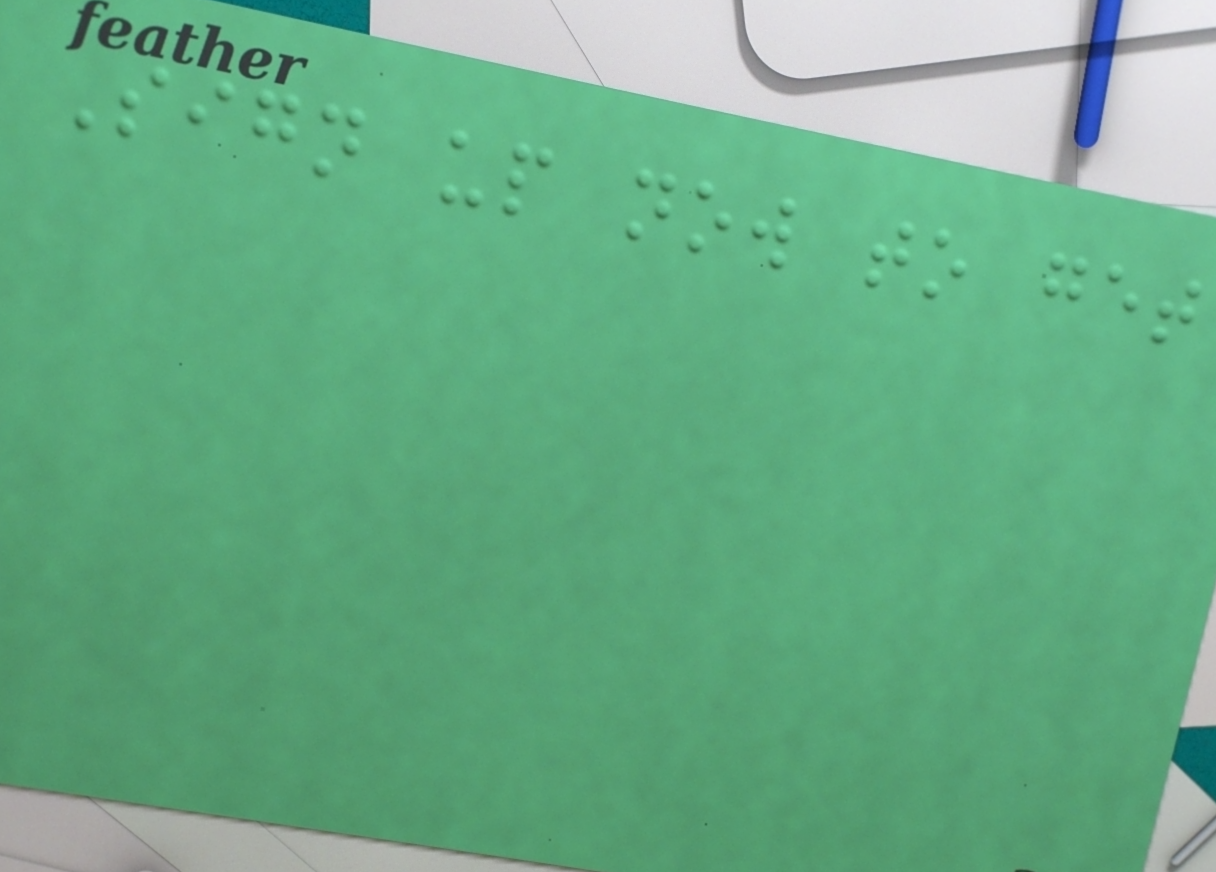Sign up now to get
